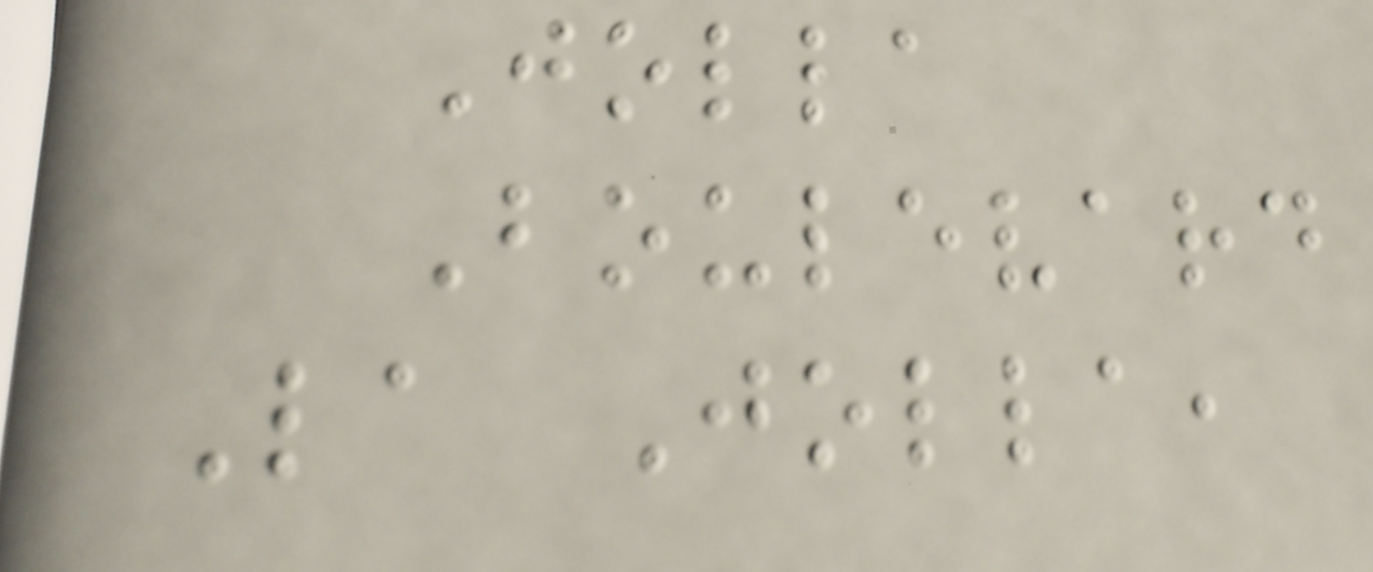Jolla
Boulevard
La Jolla,
